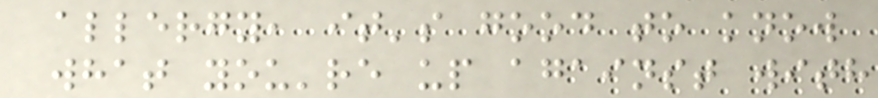allergy, it's good to know
what you're up against with
